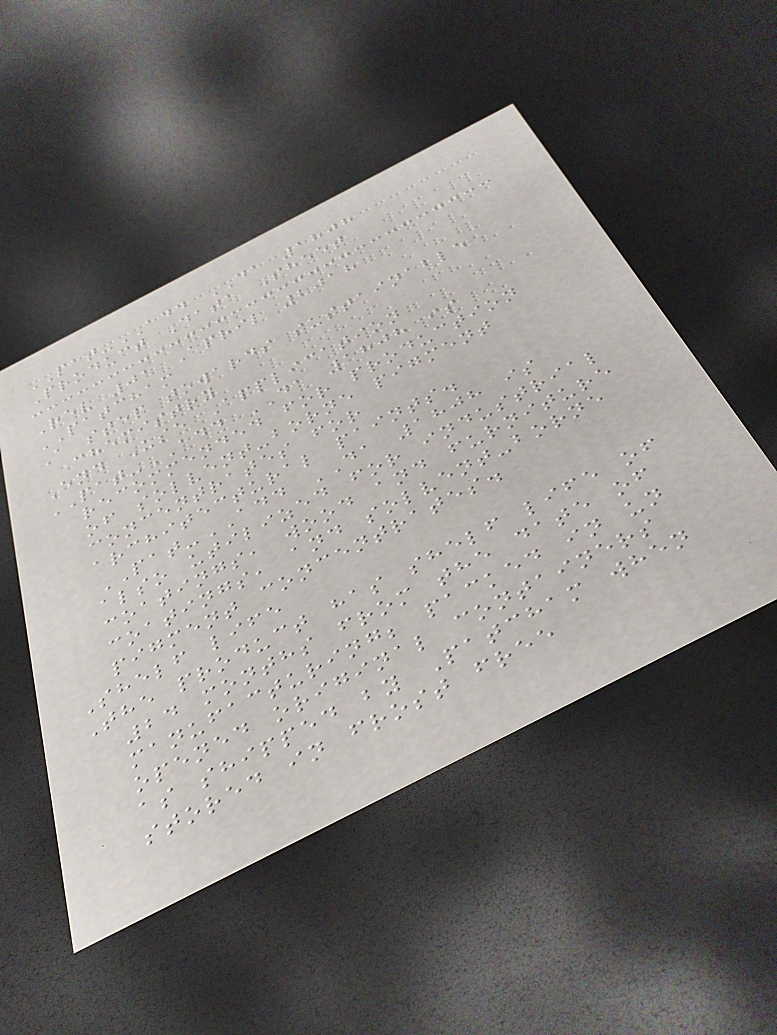PAT-ADD DA 1808
Product Data Sheet
Rev 01 April 2018
PATCHAM
A step towards sustainable
chemistry
End Use Application
PAT-ADD DA 1808 is
recommended for production
of solvent-borne pigment
concentrates for
architectural paints.
PAT-ADD DA 1808 is
also utilized for industrial
coatings, wood and furniture
coatings, and solvent-borne
pigment concentrates.
Shelf life
The product has shelf life of
24 months from the date of
manufacturing; packed in un
opened original containers
as shipped by Patcham when
stored in frost free
